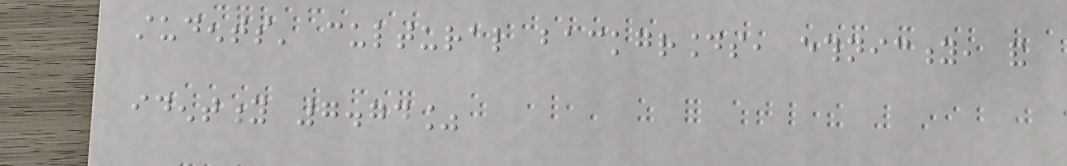students' cultural backgrounds, ethnicity, and
identity 7.74%
